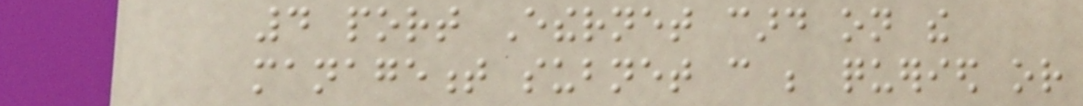4 port Ethernet card on the
management subnet can be queried or
